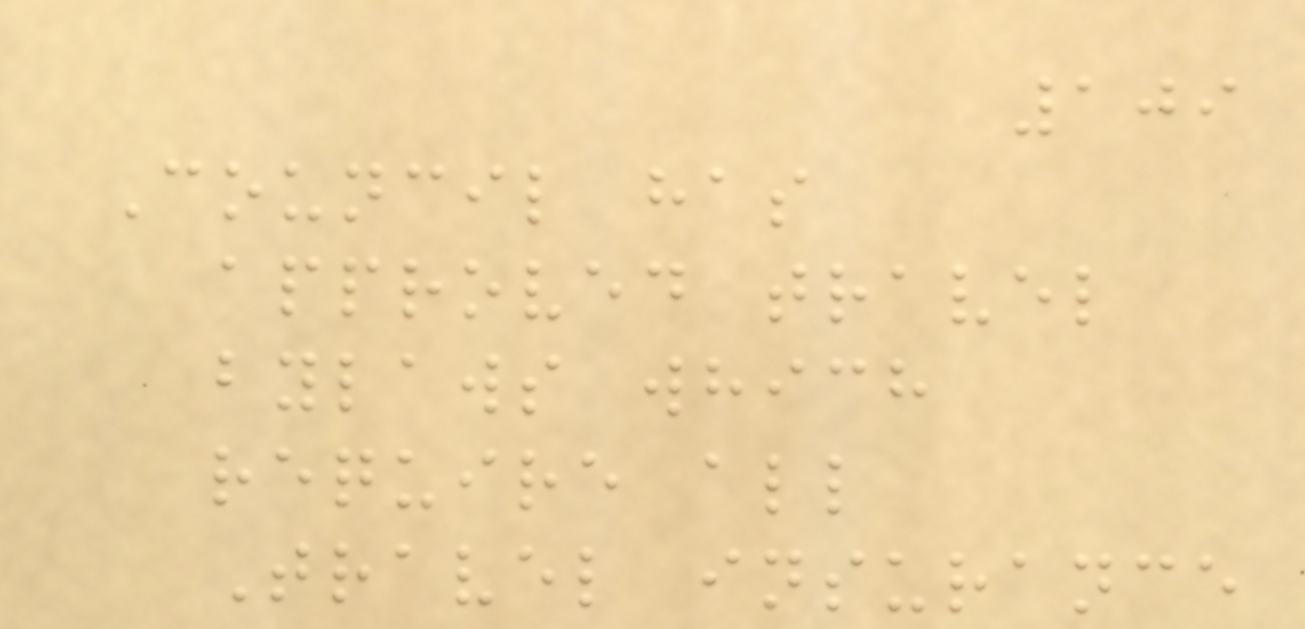109
Council has
approved travel
bylaws which
require all
Travel insurance
